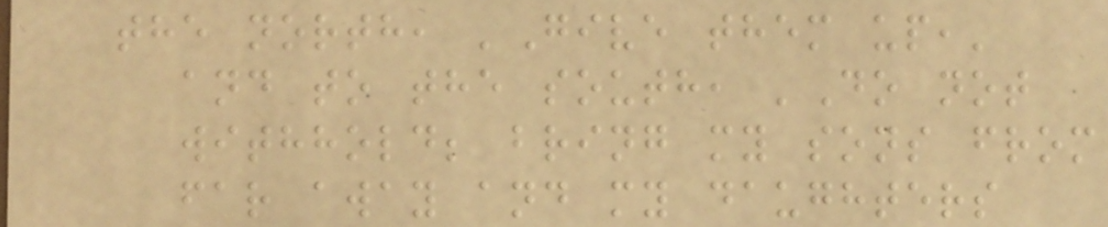the north, 'Give them up,'
and to the south, 'Do not
withhold; bring my sons from
far away and my daughters
